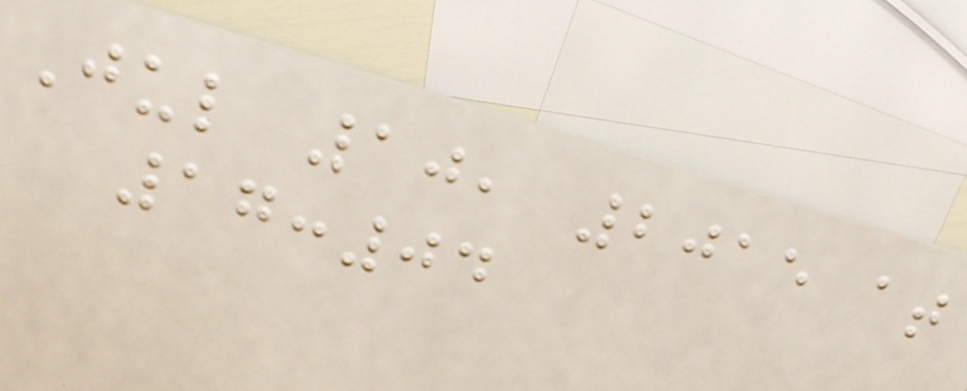Jul 10, 2015 at
17:04
